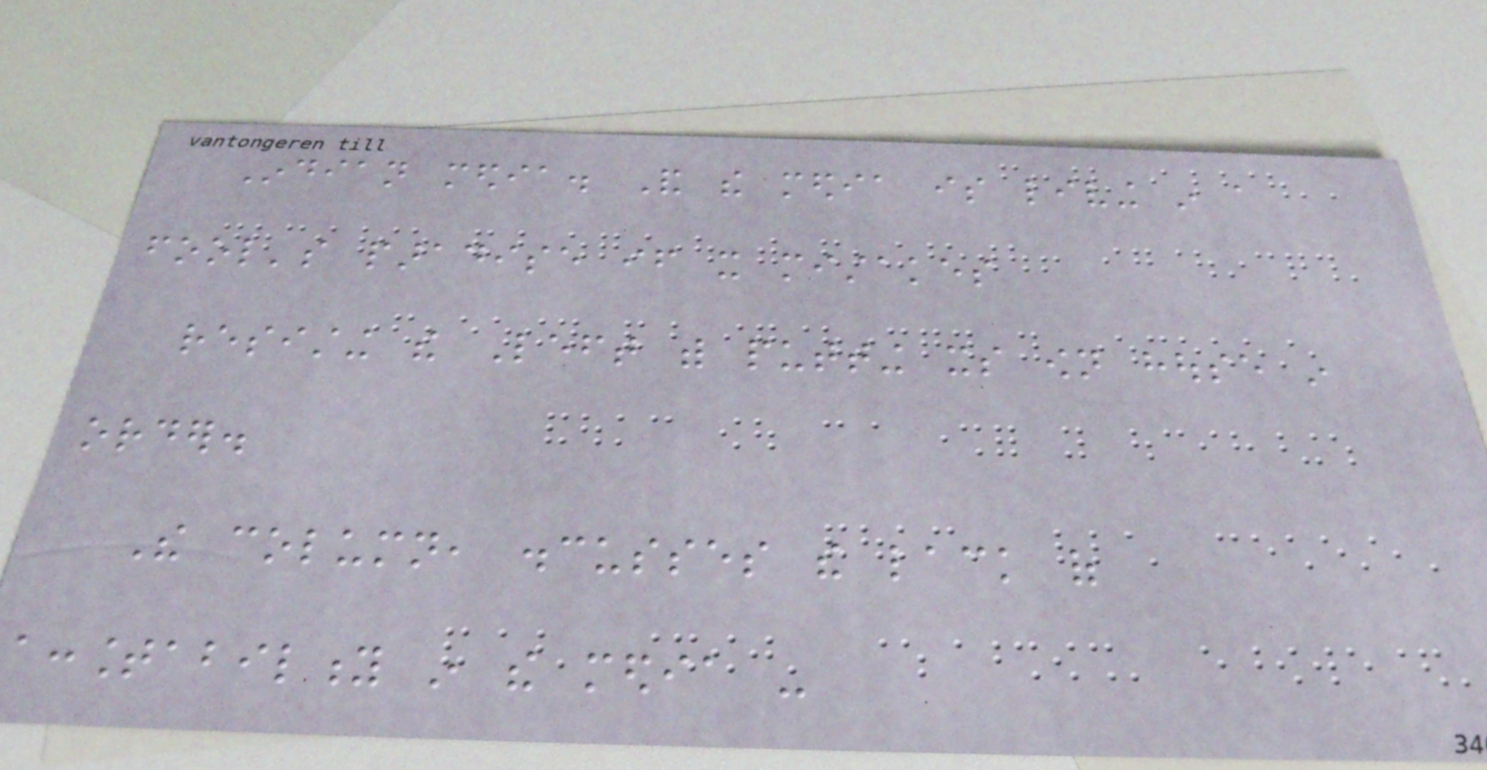Indian media. And the media is living in a
fool's paradise if it mistakes
resisting the Left with putting its own house in
order.
The column, discusses the lack of
accountability in the media -
